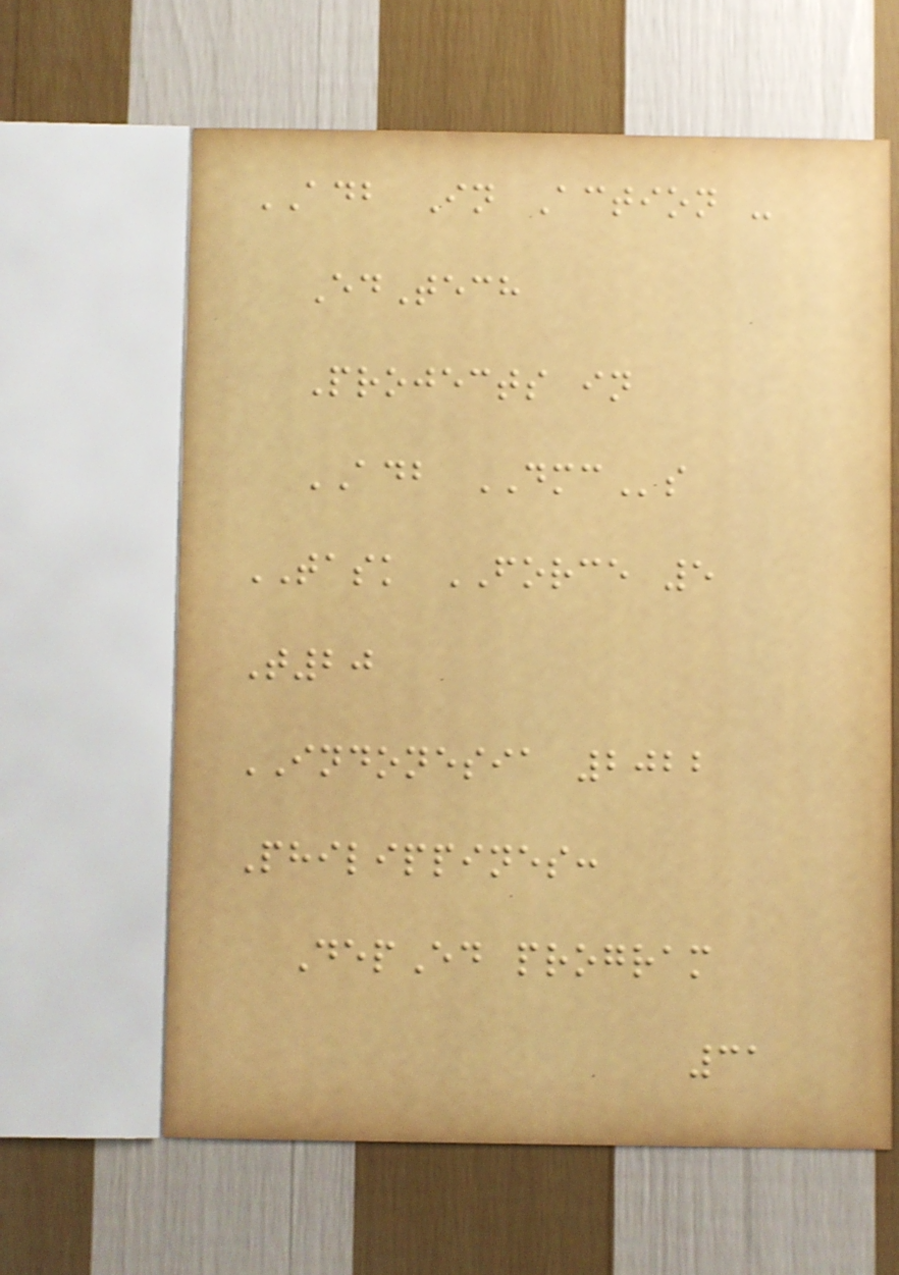ADB In Action -
EdTech
Projects in
ADB DMCs
TASK FORCE 5
T20
INDONESIA 2022
Philippines:
DepEd program
31
